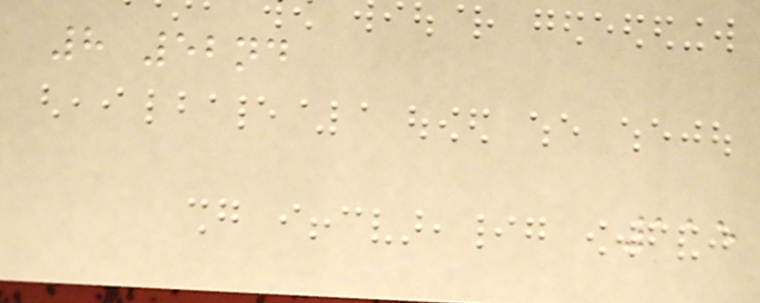8 52nd
115
